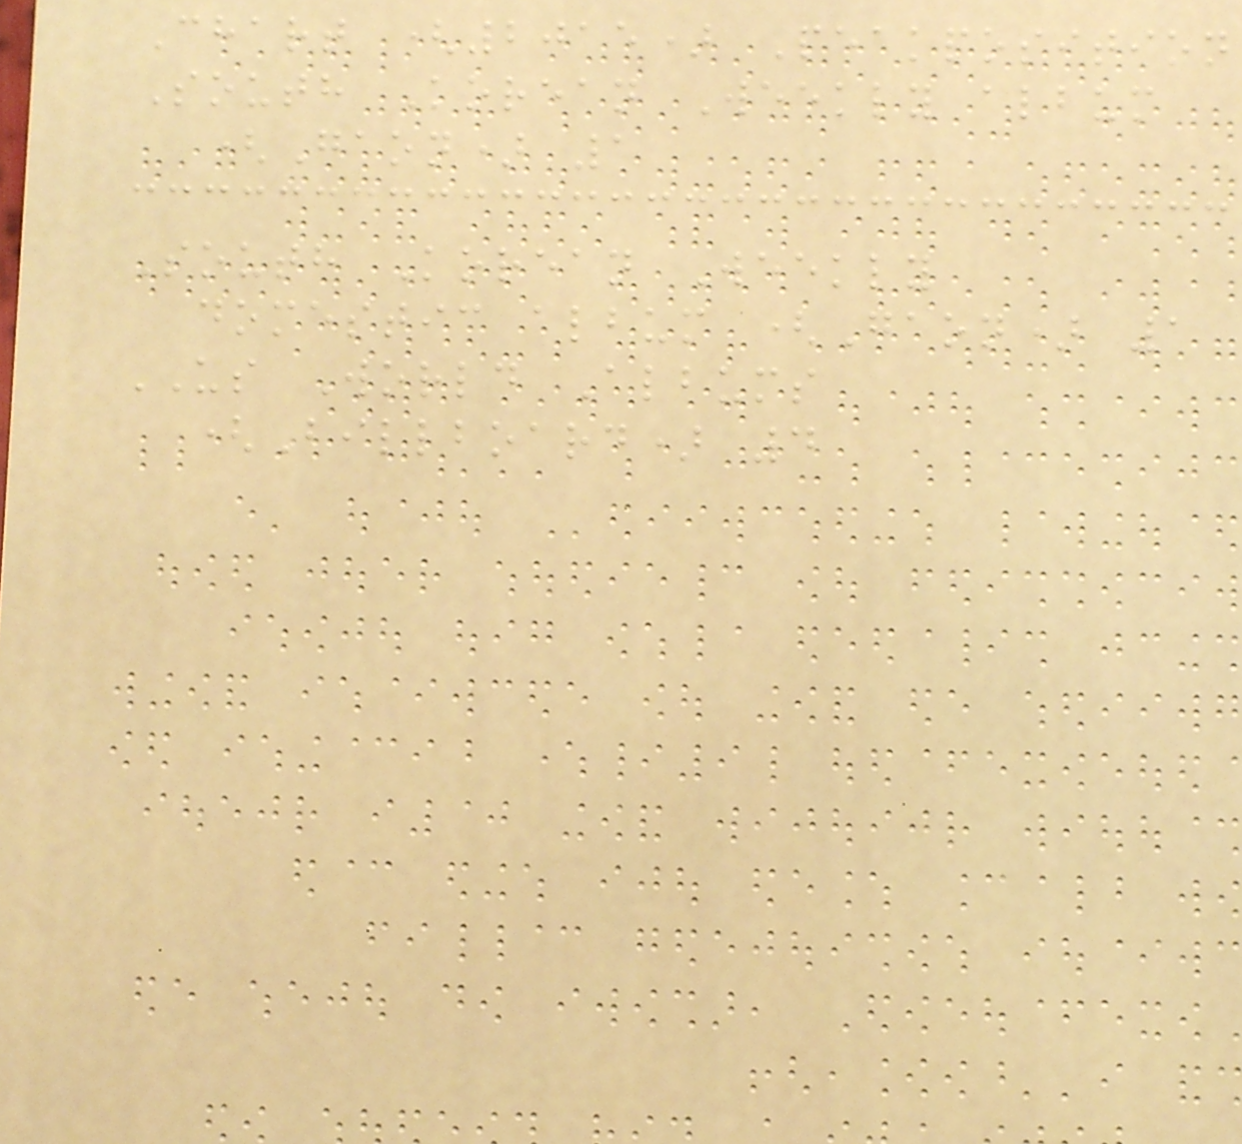Chart (2015) Peakposition
South Korean Weekly album
(Gaon) 1
South Korean Weekly
domestic album (Gaon) 1
US World Albums
(Billboard) 4
